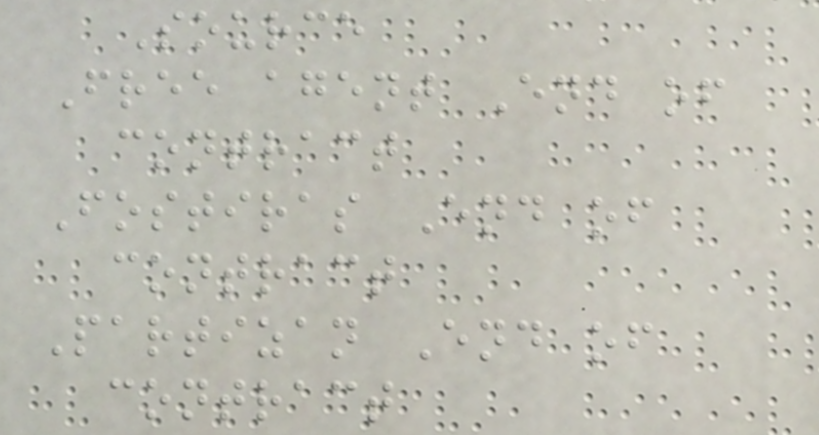Source
Free agent End of
contract
Fostiras End of
contract
Partizan End of
contract
